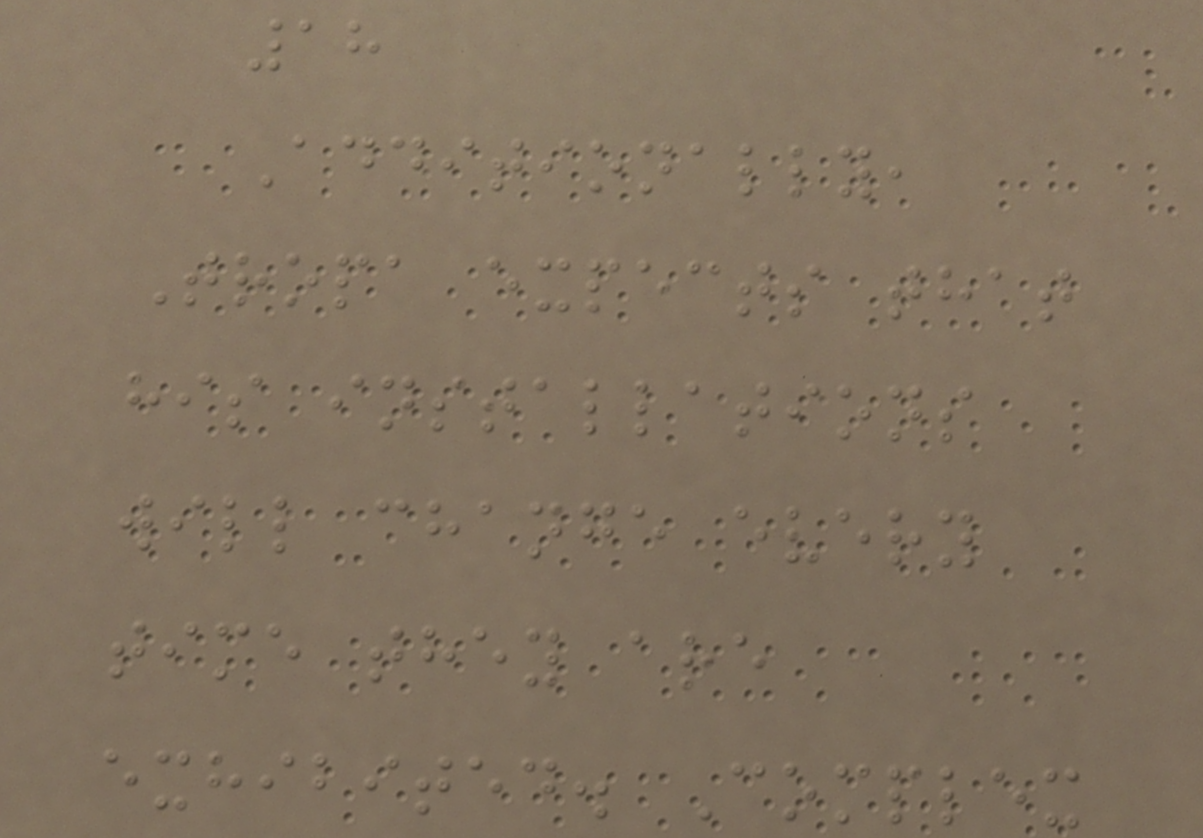18
Additionally,
Tropa expects that
his installations
will change every
time they are
exhibited. Complex
